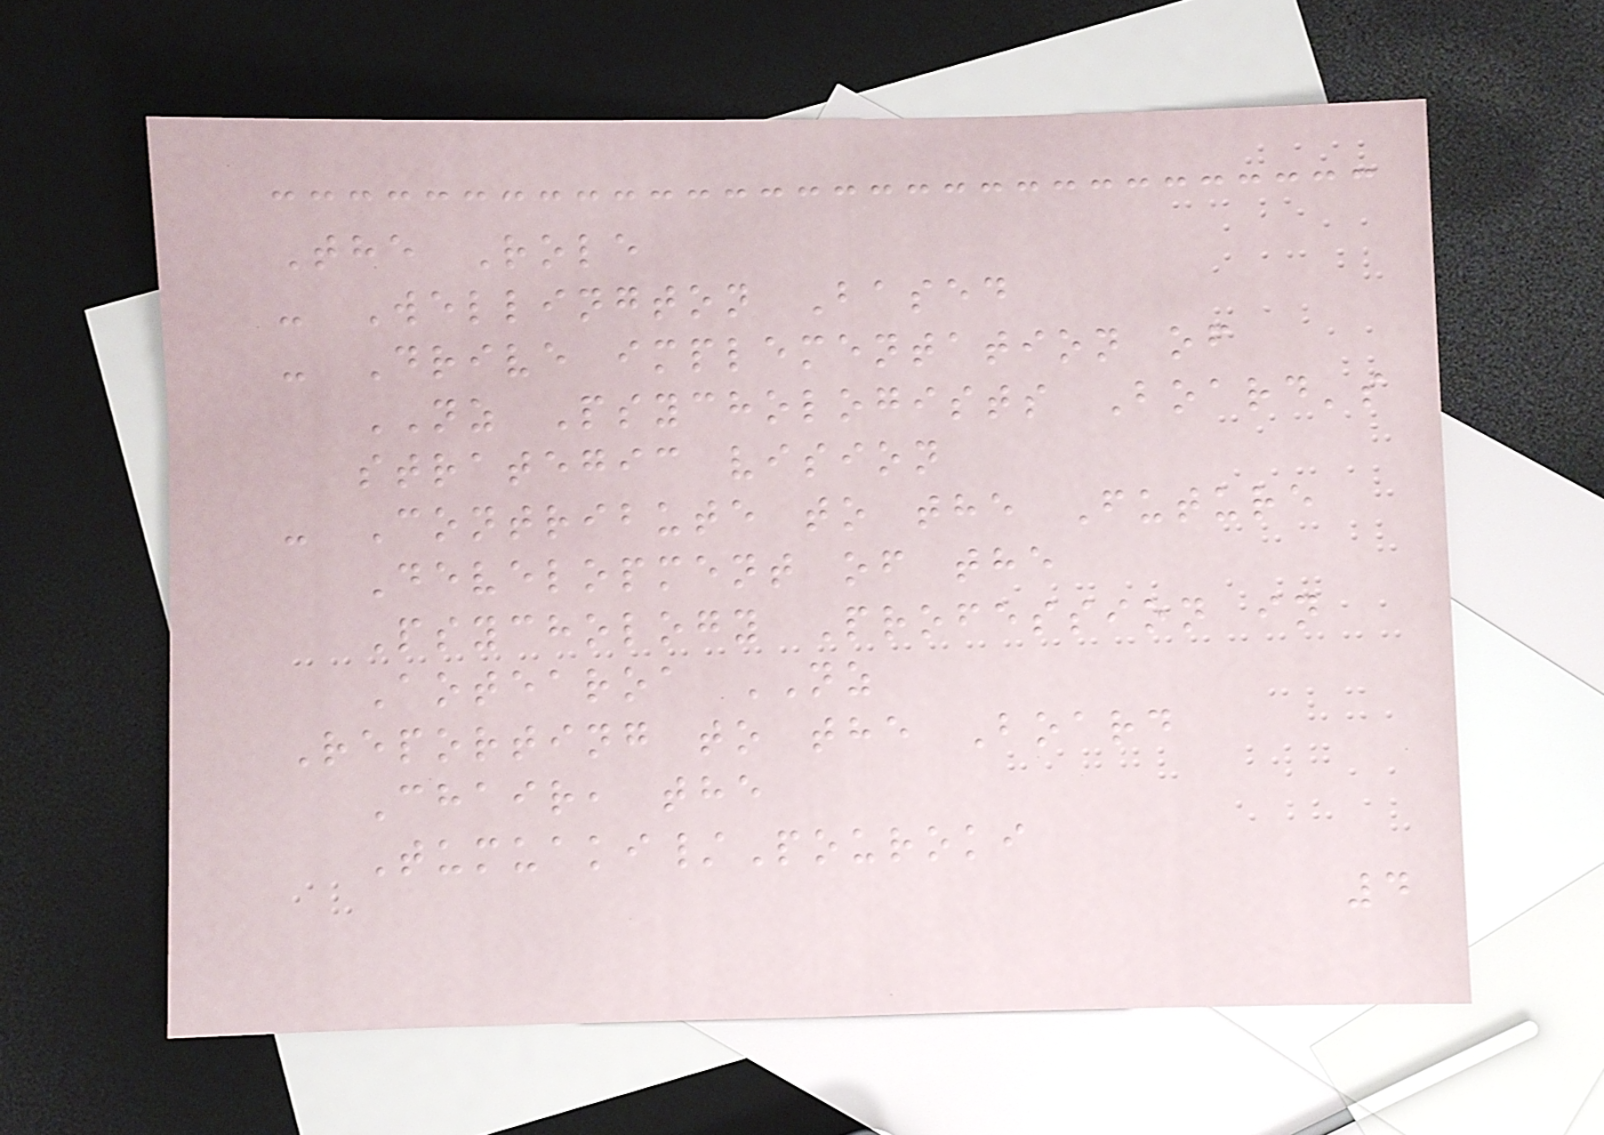The Role
- Wellington Based
- Drive implementation of
NZ Psychologists Board's
strategic vision
- Contribute to the Future
Development of the
Psychology Profession in
Aotearoa NZ
Reporting to the Board
Chair, the
Tumuaki/Pouroki
4
